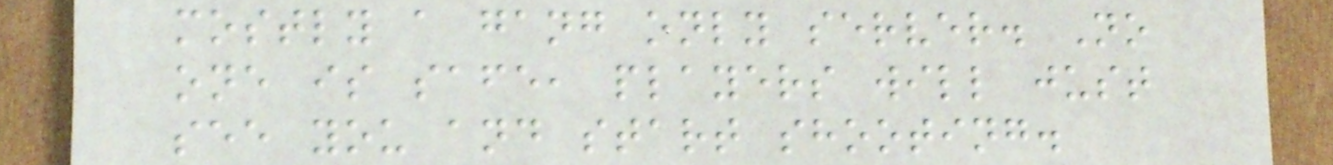mostly a gang only server. No
one is safe, players will just
see you and start shooting.
